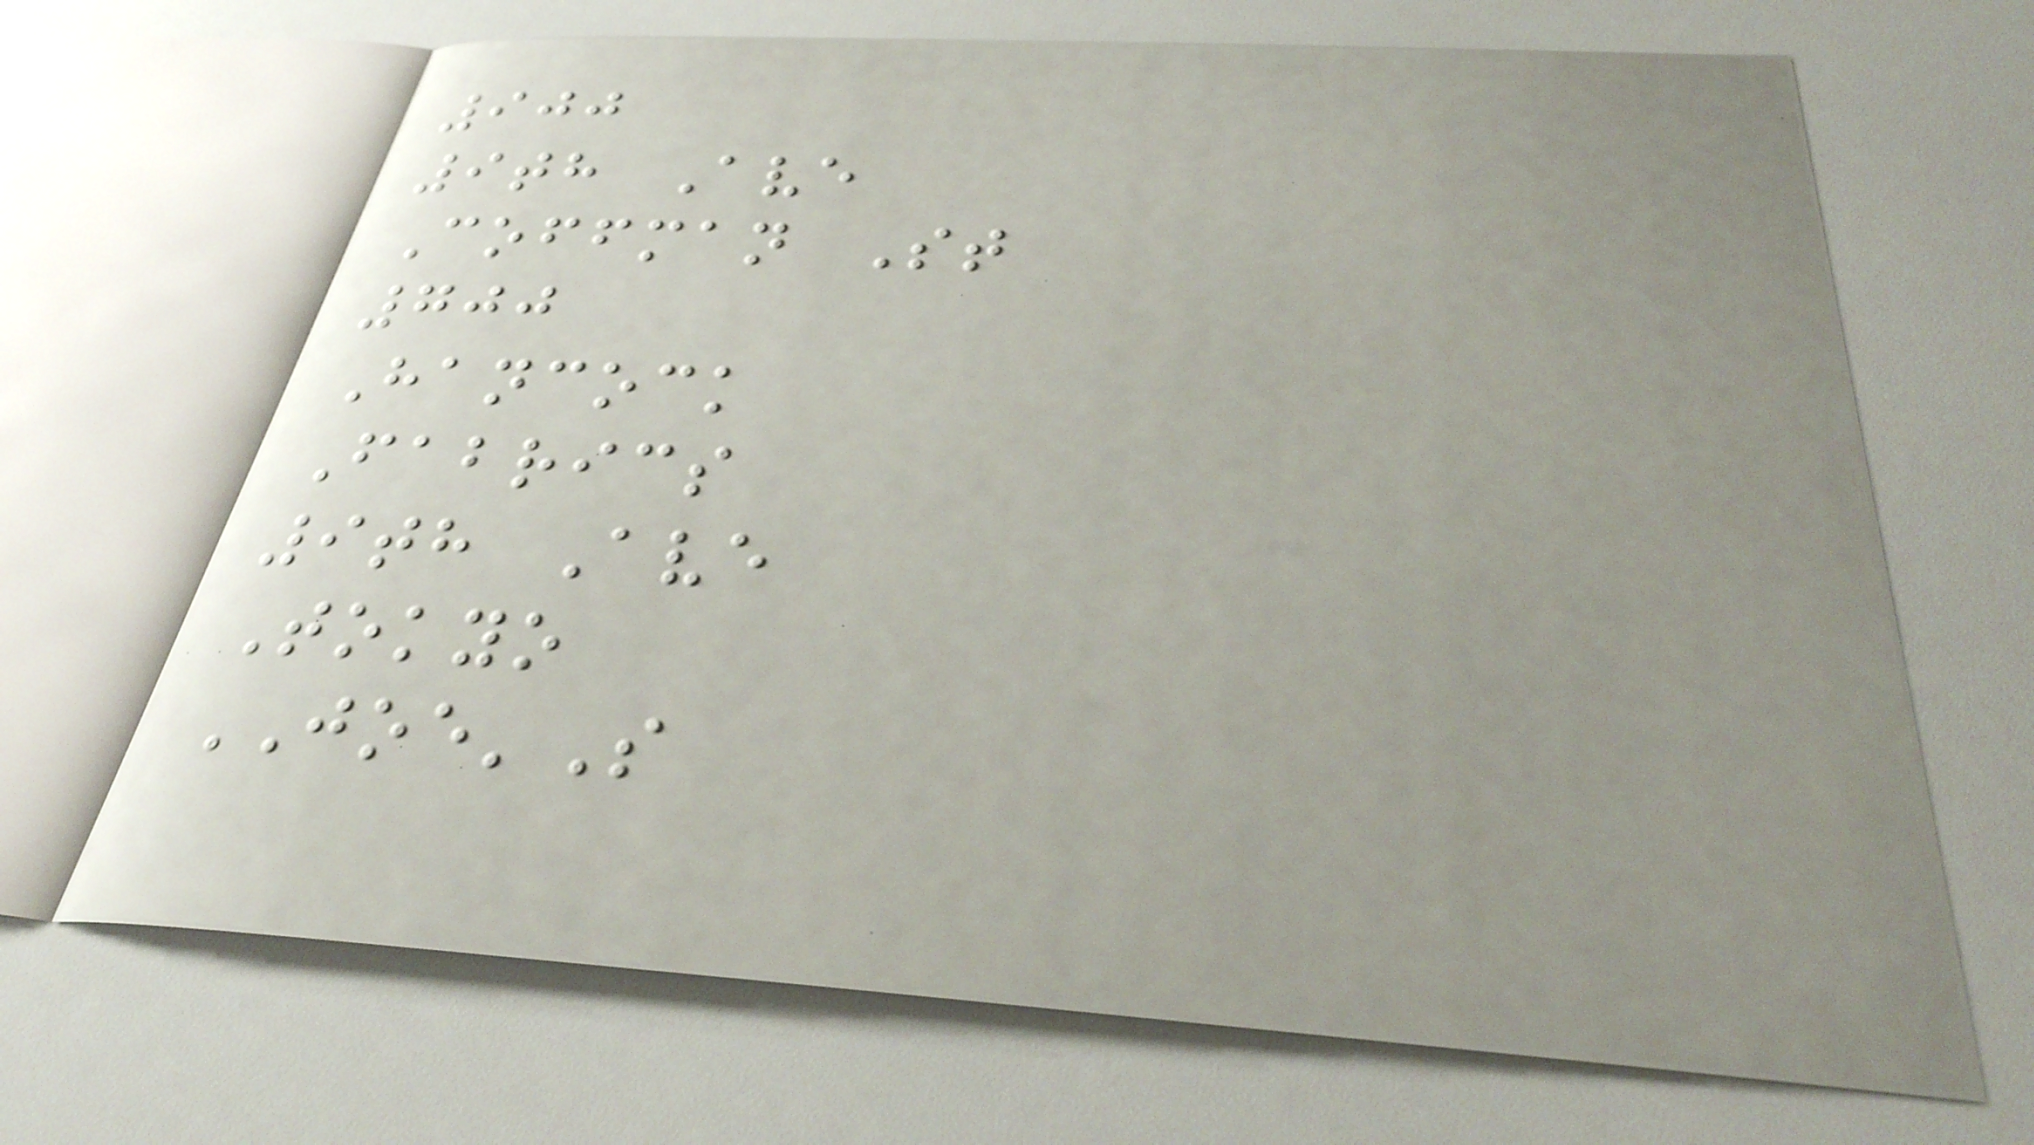900
9th Ave
Coffman St
700
Hancock
Fabrics
9th Ave
Tokyo
JOE'S
